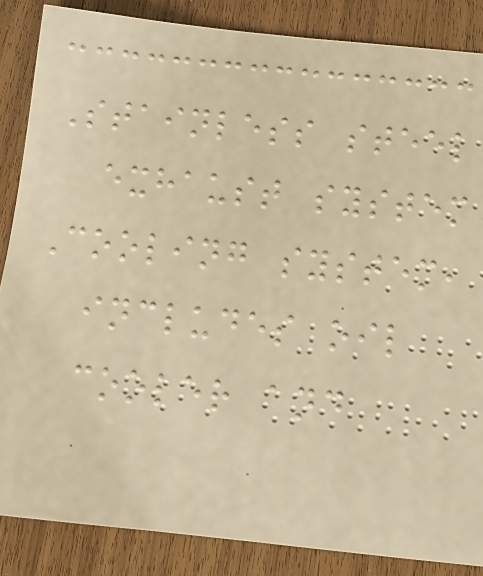Stainless steel
exhaust system
Cooling system,
includes oil
cooler and
